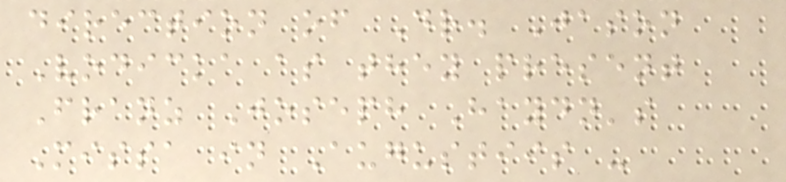direction of Dr. Jason
Vodicka as they present
Franz Joseph Haydn's
Missa in Augustiis -
